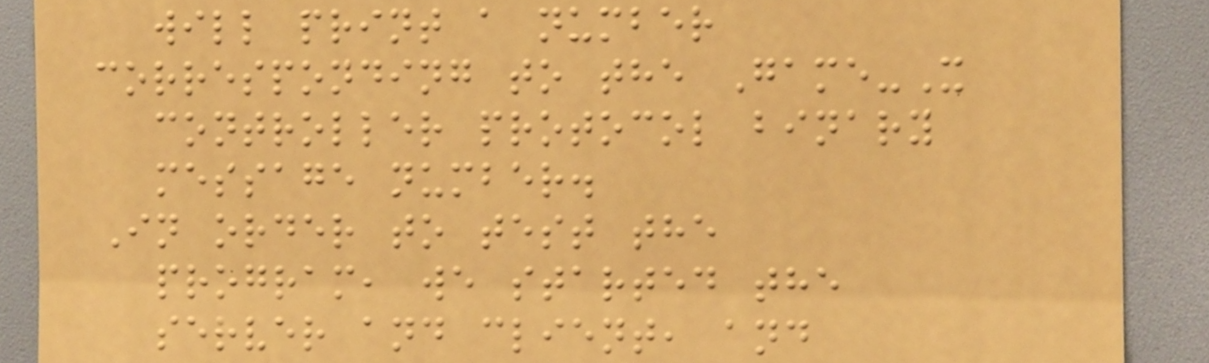will print a number
corresponding to the Game-X
controller protocol binary
message number.
In order to test the
program, we started the
server and client, and
